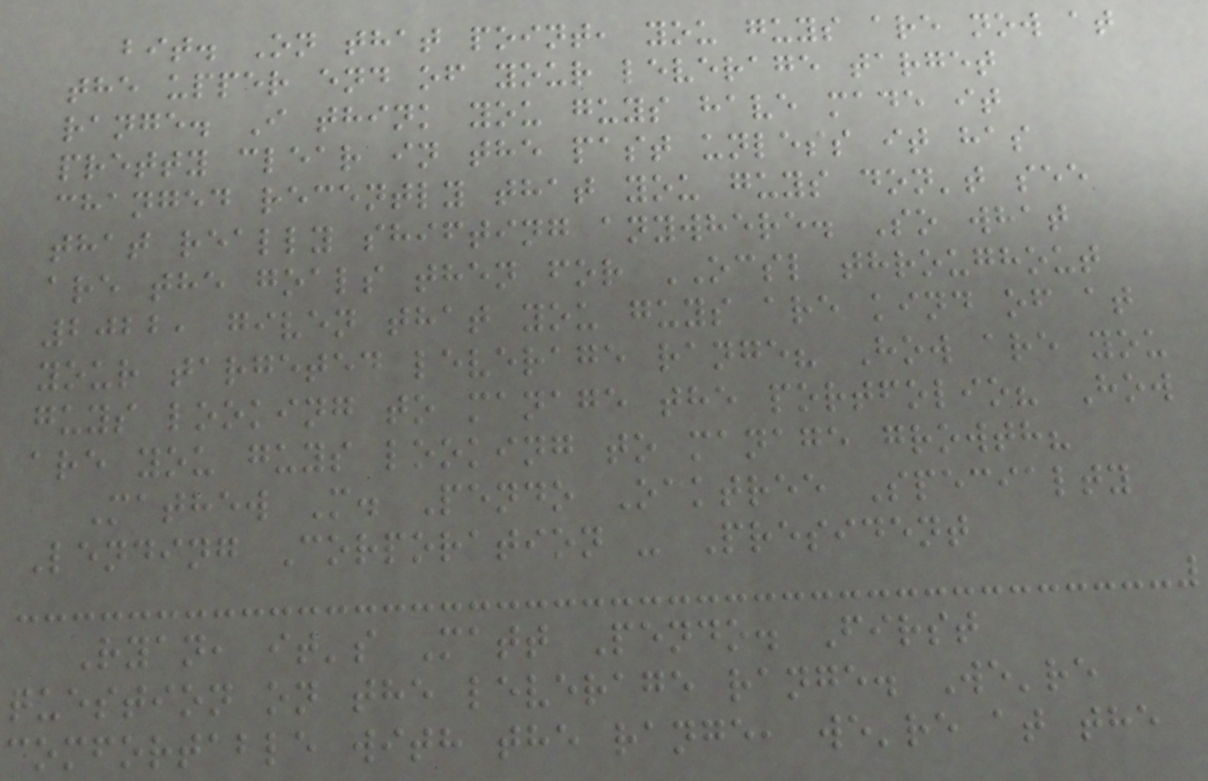bit. On that point, you guys are now at
the upper end of your leverage target
range. I think you guys have made it
pretty clear in the past unless it has
changed recently that you guys don't see
that really shifting anywhere. So what
are the goals then for OCSL throughout
2022, given that you guys are kind of at
your targeted leverage range? How are you
guys looking to manage the portfolio? How
are you guys looking to manage growth?
Mathew M. Pendo Oaktree Specialty
Lending Corporation - President
Ryan, it's Matt Pendo. First
question on the leverage range. We're
comfortable with the range, we're at the
